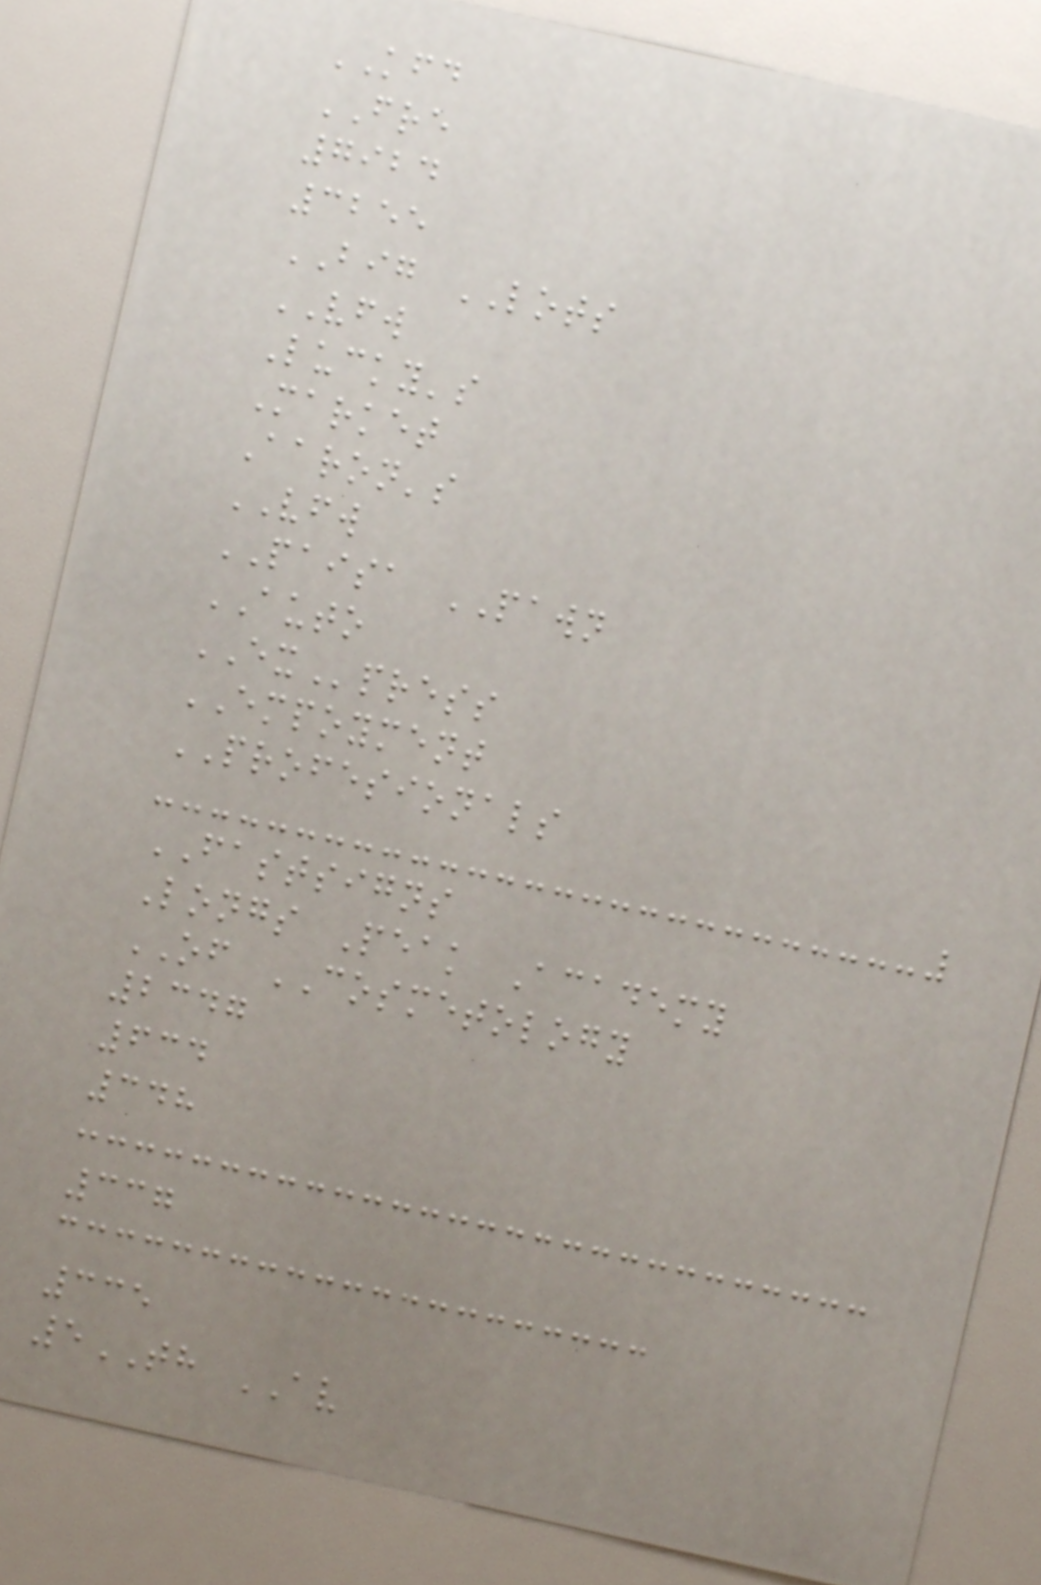KFD
FRE
7924
3255
BIG LOTS
VFW
Lucky's
Market
Aaron's
VFW
PAISA PAWN
AUTO
EXpress
EMPOYMENT
PROFESIONALS
FASTSIGNS
Longs Peak Academy
OF COSMETOLOGY
2347
634
348
337
335
5TH AV
